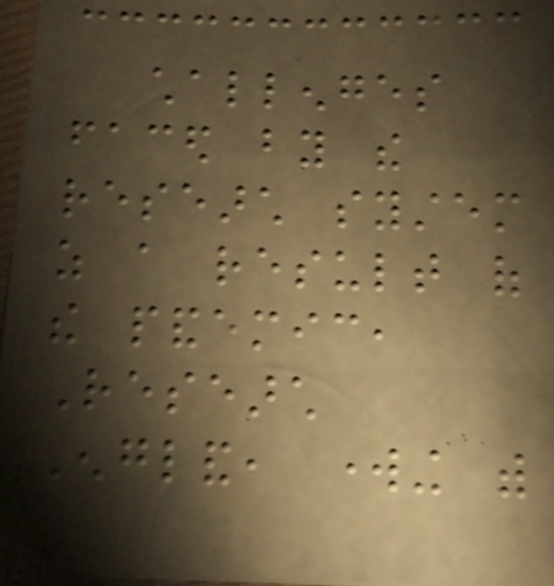challenges
faced by the
research system
as a result of
the pandemic,
Research
England, working with
